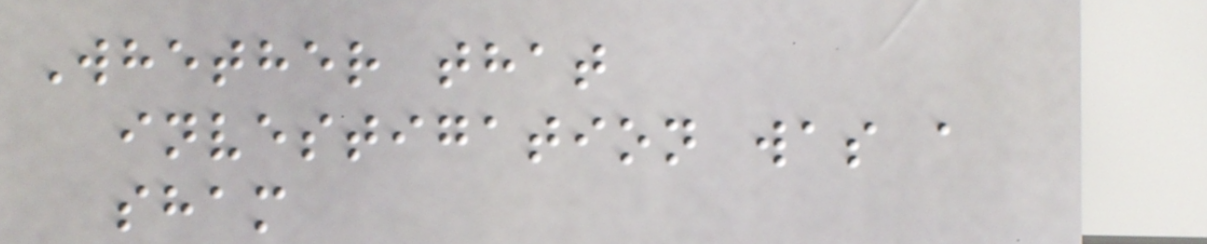Whether that
investigation was a
sham
